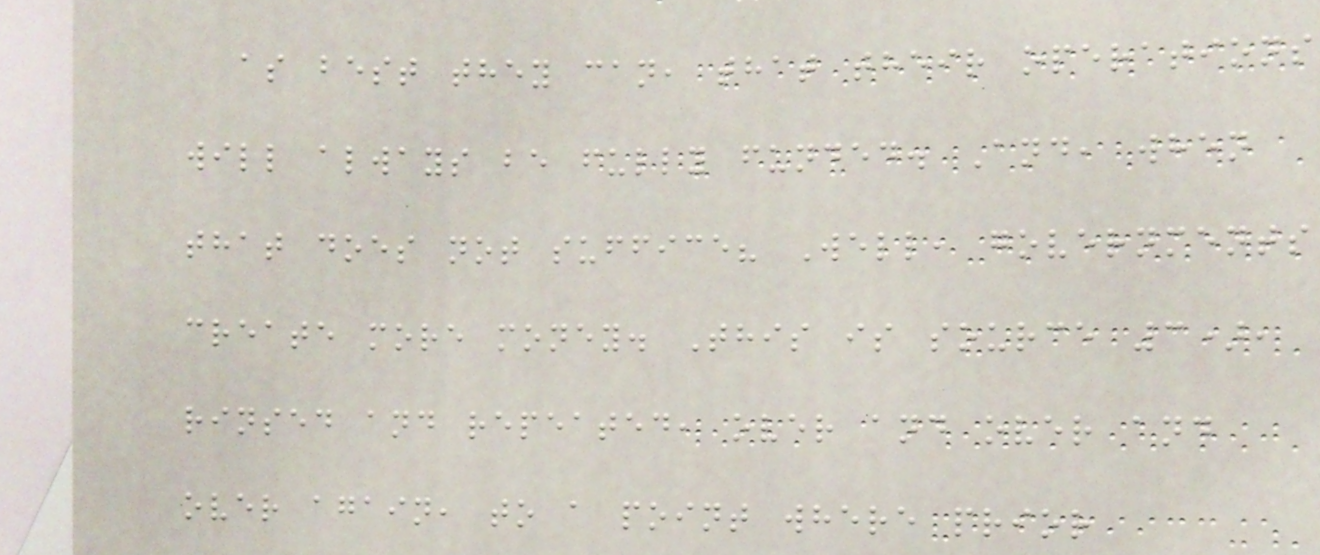as best they can, that their operations
will always be fully funded. And, when
that does not suffice? Well, governments
create more money. This is source 3),
rinsed and repeated, over and over and
over again, to a point where prior
